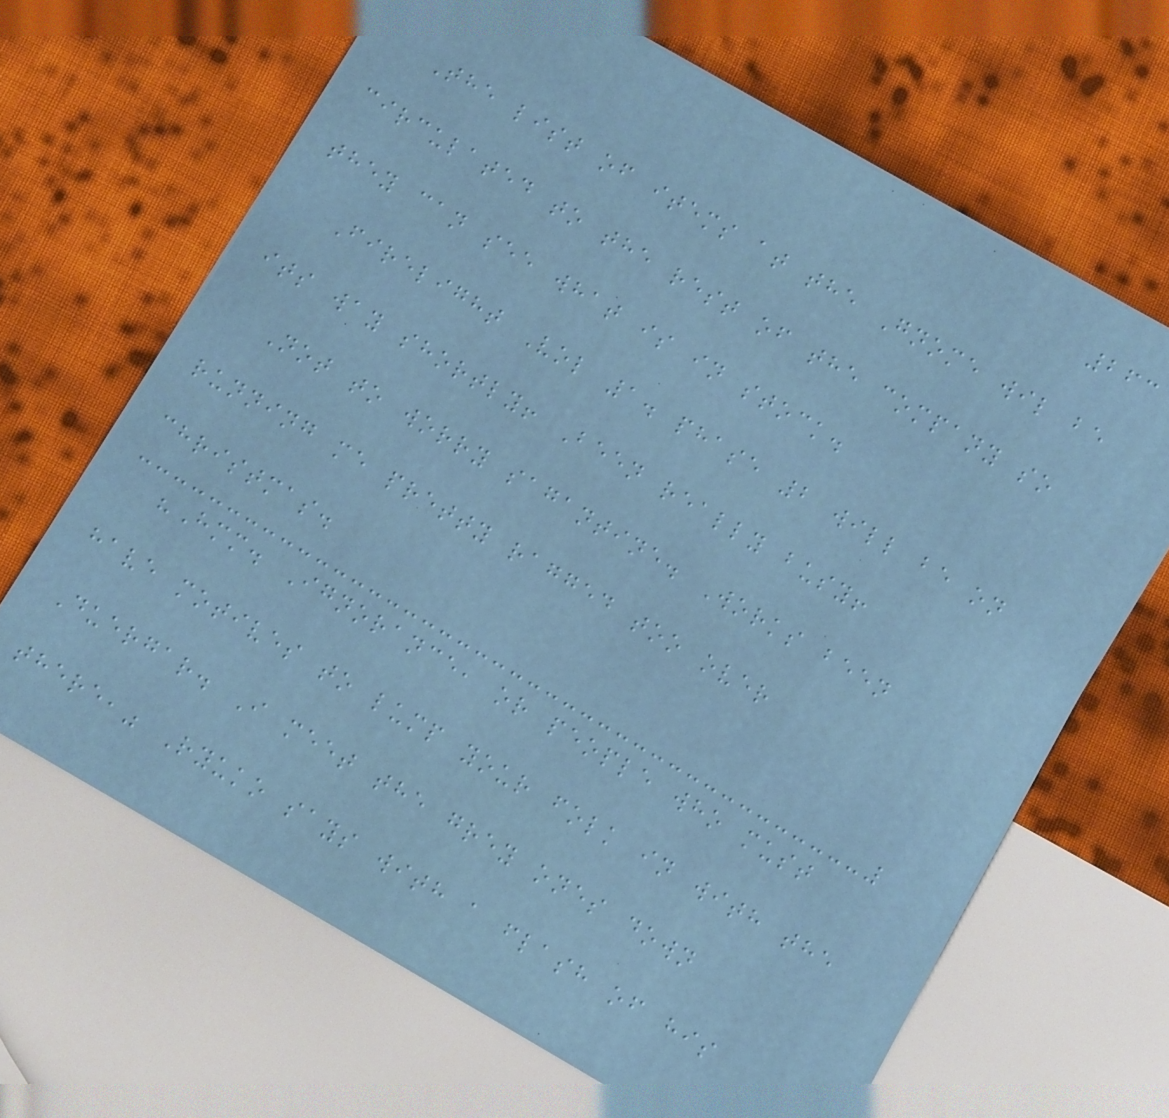263
The list of items at the Gnome wil be
circulated to the rest of the company so
they can see what is in stock.
Firelight Vol 1. phase 2 will be on
its way shortly! Been really busy!
Not to worry sagantine. Works been
running me pretty ragged too over
christmas.
"Hmm. Ignorance, or people who must
have motives to lump your folk in with the
Duergar. I meet the grey ones down
there," Ryuko says with a flash of his
